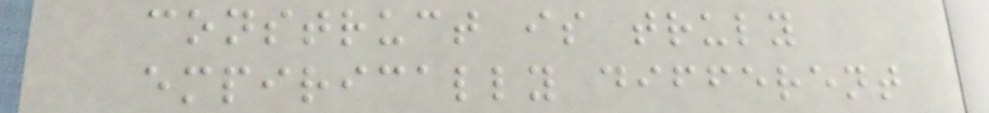construct is truly
empirically different
